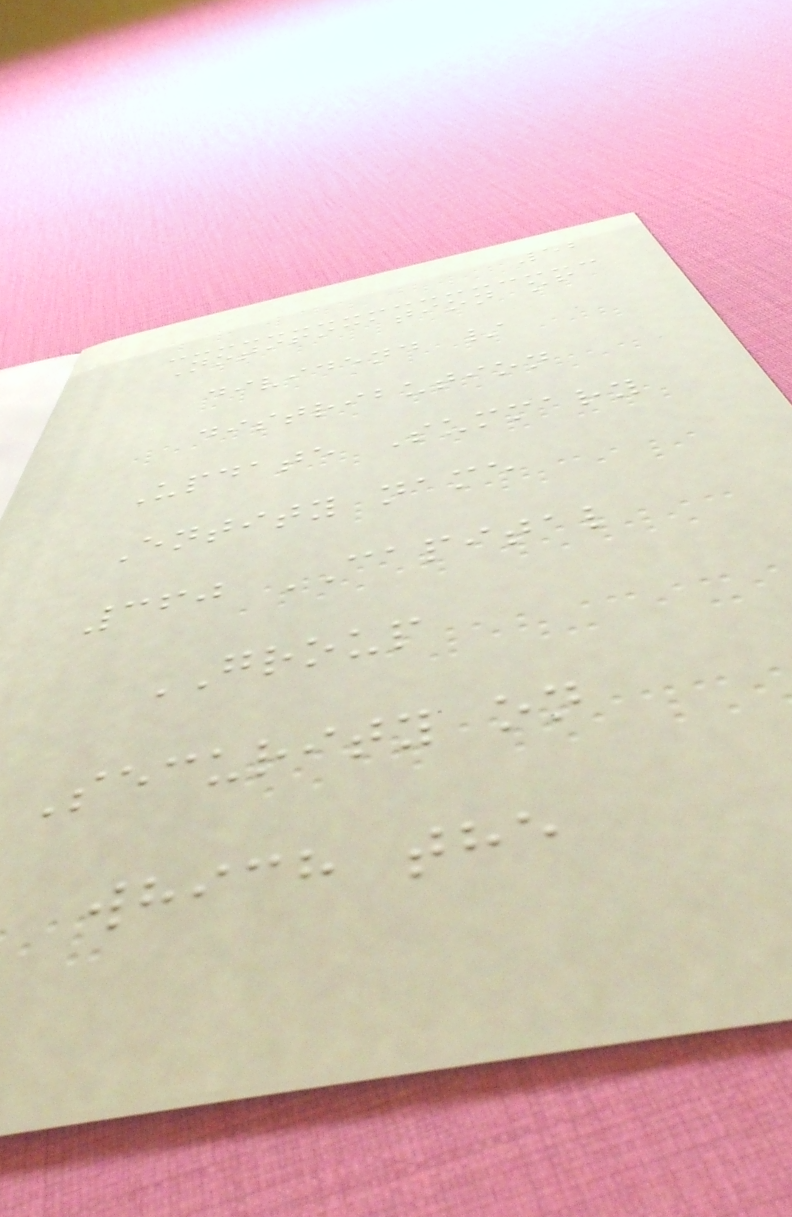52
Notification of
dividend /
distribution
Update Summary
Entity name
360 CAPITAL
GROUP
Security on
which the
